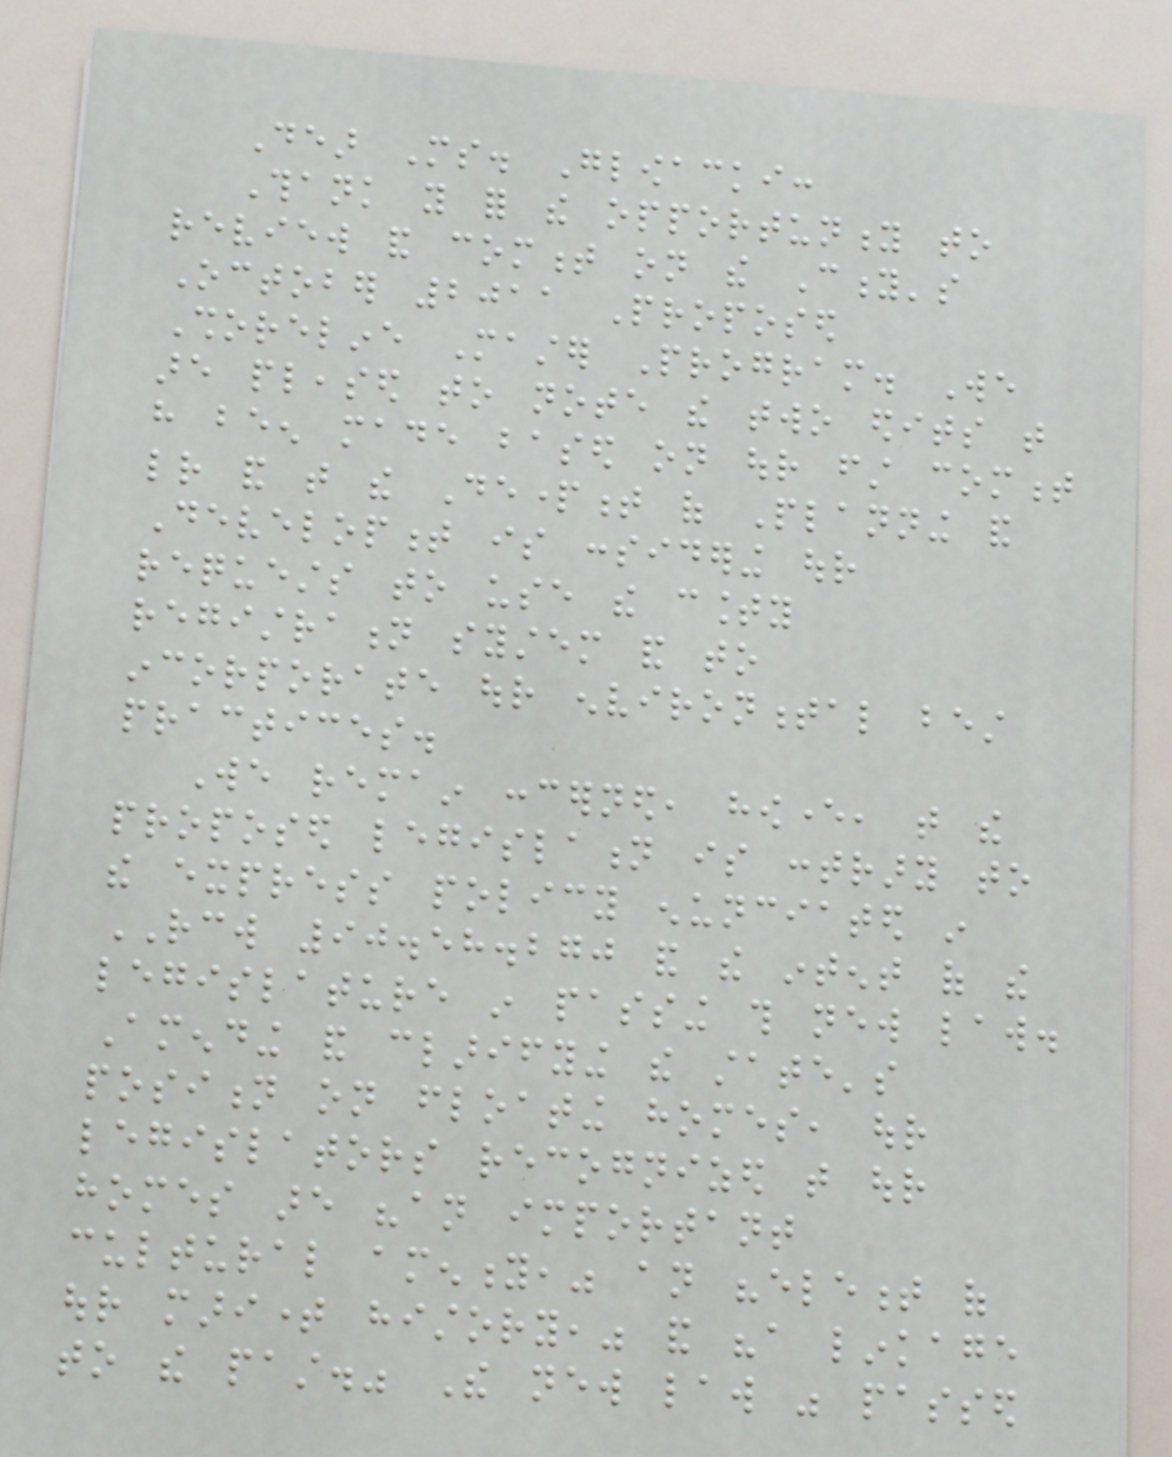Dear Ms. Glowacki:
Thank you for the opportunity to
review and comment on the City's
October 2011 Proposed
Shoreline Master Program. We
are pleased to note the two edits that
have been made based on our first comment
letter and that the Department of Planning and
Development is considering our
requests to use the county
registration system and to
incorporate our environmental best
practices.
We remain concerned, however, that the
proposed legislation is contrary to
the express policy enunciated in
RCW 90.58.270 and the intent of the
legislature in passing this new law.
Amending and clarifying the state's
position on floating homes, our
legislators recognized that our
homes are "an important
cultural amenity," an "element of
our maritime history," and "a linkage
to the past." The new law was passed
